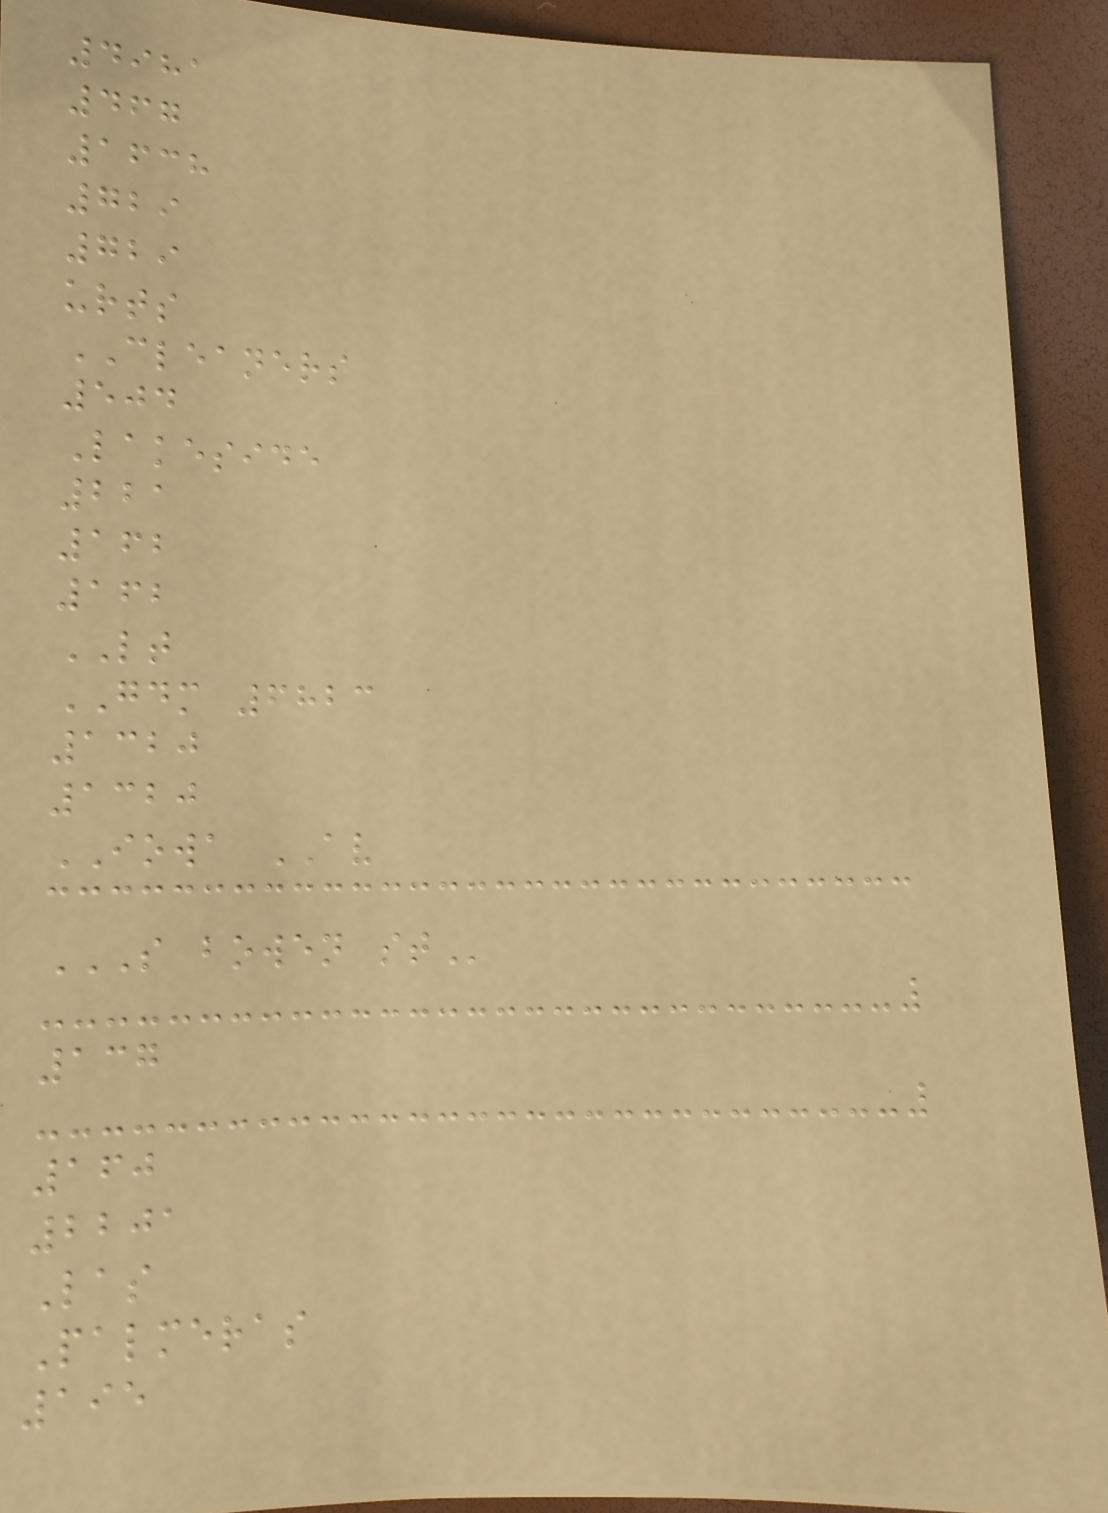4981
467
1638
729
729
urts
CLEANERS
504
Lakeside
221
162
162
LT
GDM 6823
1320
1320
IOWA AV
S BOWEN ST
137
160
2201
Las
Palmeras
195
